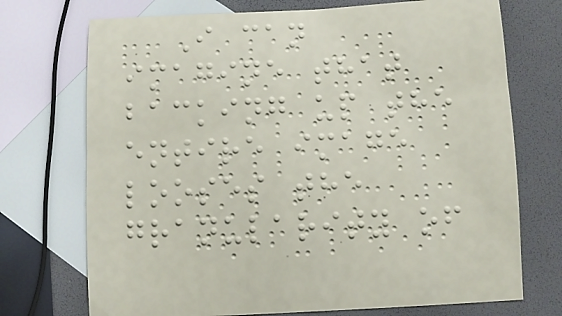I can
imagine that
backing up the
entire image
looses the
granularity of
